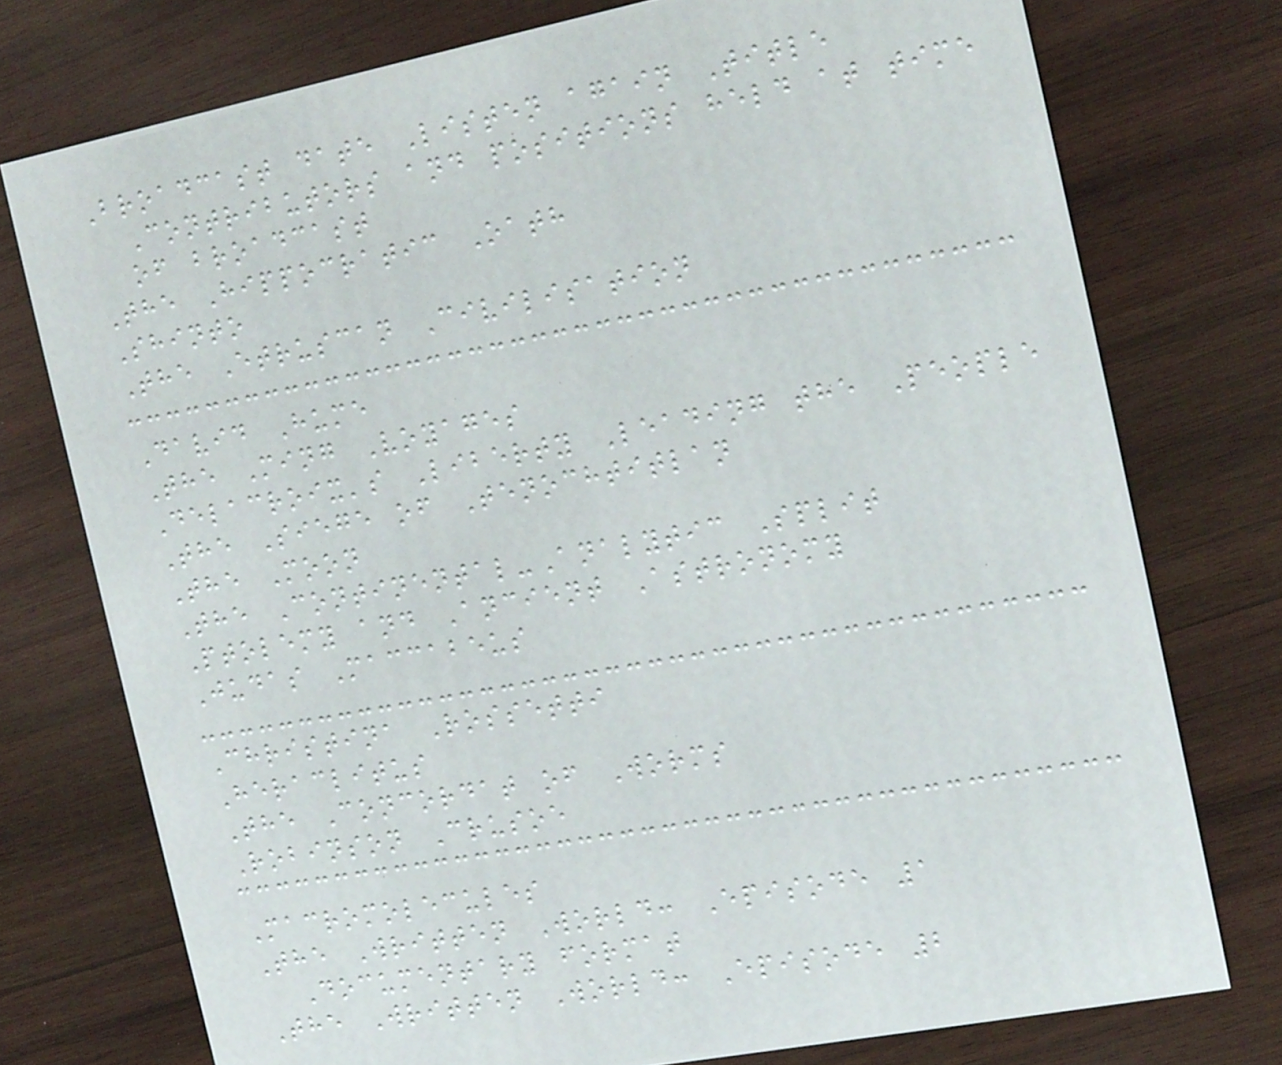Broadcast date Listen again Title
Contributors and positions held at time
of broadcast
The Hippocratic Oath
Shinto
The Etruscan Civilisation
David Hume
The Ming Voyages
Delacroix's Liberty Leading the People
The Siege of Tenochtitlan
The Moon
The Continental-Analytic Split
Ptolemy and Ancient Astronomy
Judas Maccabeus
Christina Rossetti
Heraclitus
The Concordat of Worms
Robinson Crusoe
Macromolecules
The Written World: Episode 1
Documentary format
The Written World: Episode 2
